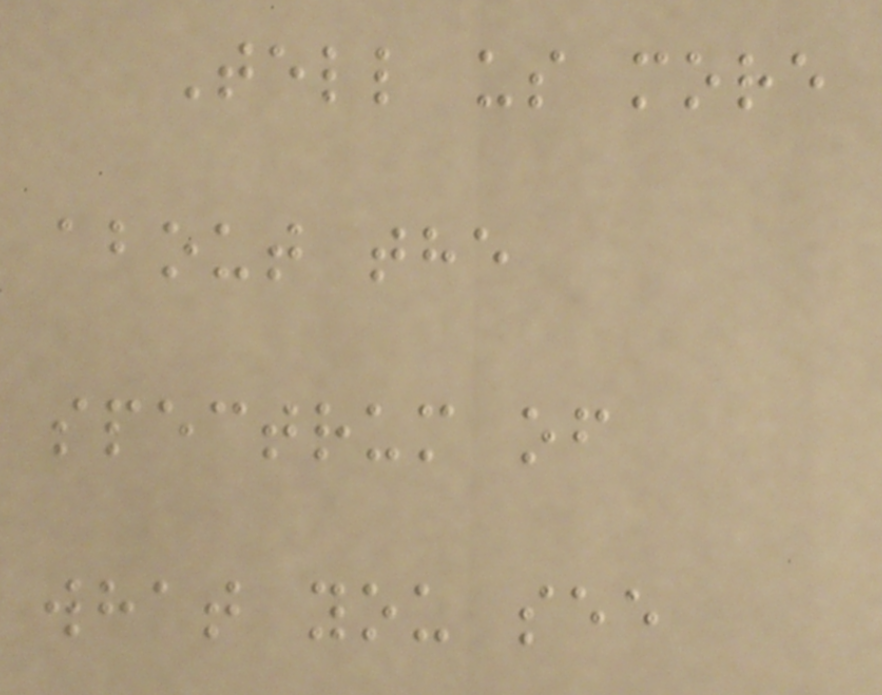Tell us more
about the
spectrum of
what you see
